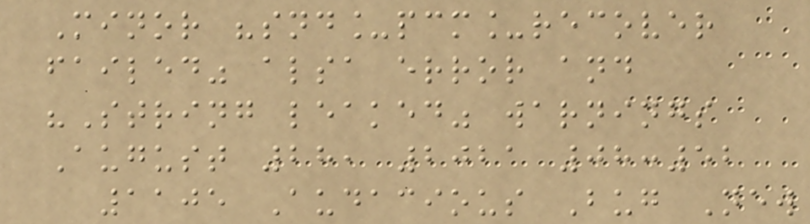Minor "snd_pcm_recover
failed" alsa error and
"String leaked" warnings
August 28, 2021 08:52
1105 Audacious Bug New
